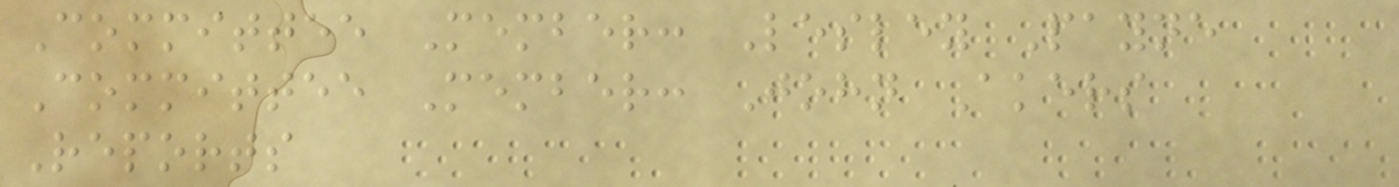Committee Member: Lesley Payne
Committee Member: John Akers
Reports
